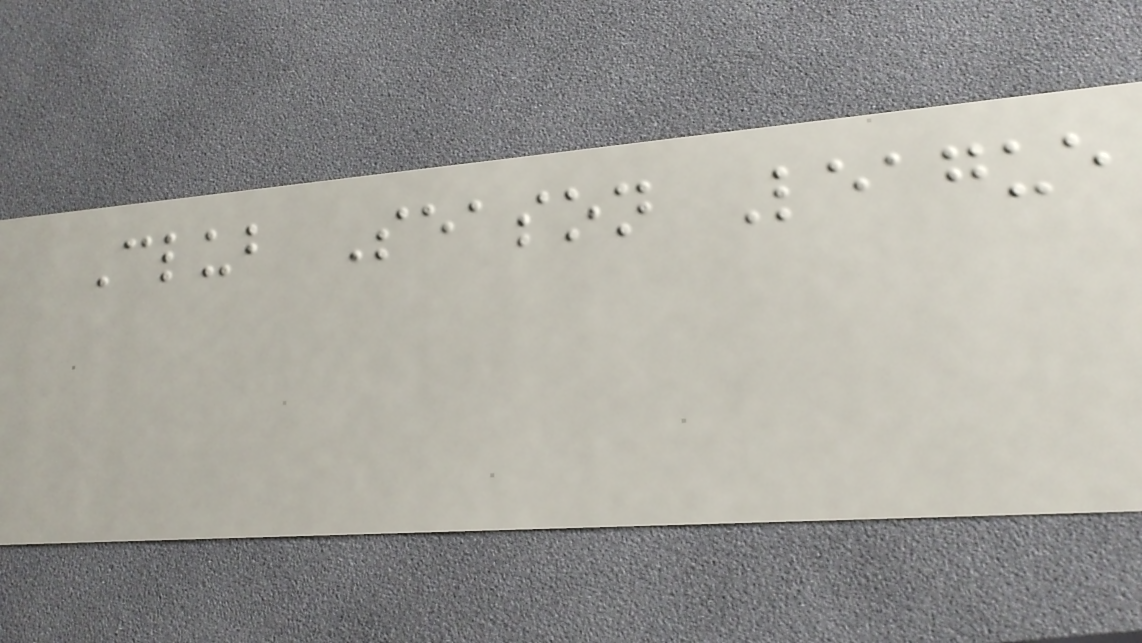Club Season League
